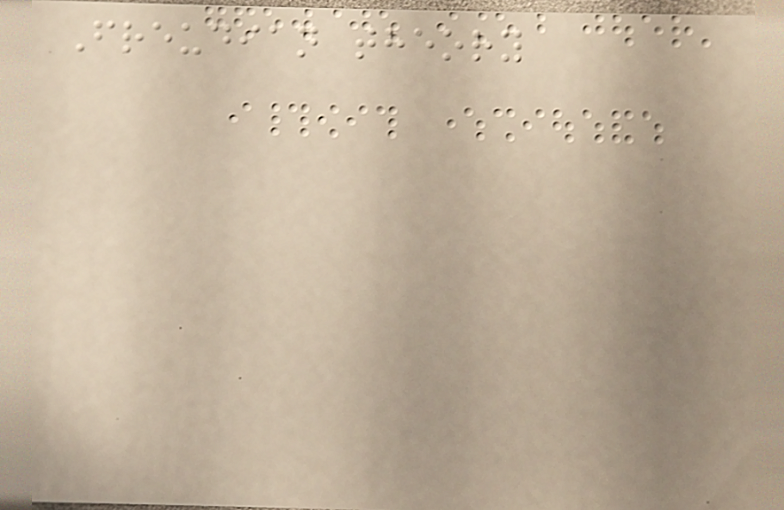Freudian theory
